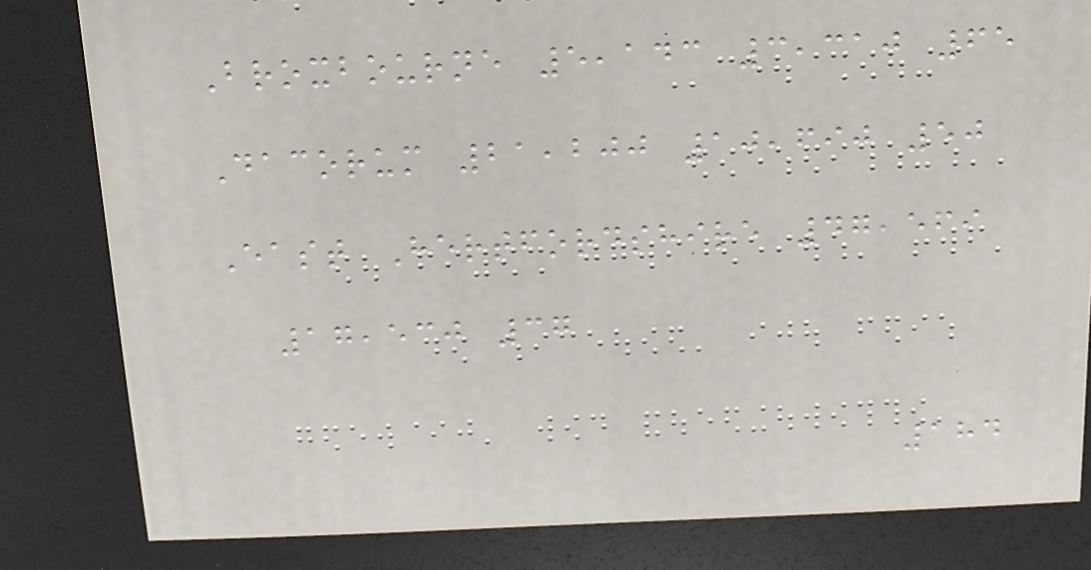Broxbourne 5,143 3,310 65
Dacorum 21,200 10,690 50
East Hertfordshire 47,569
17,530 37
184
